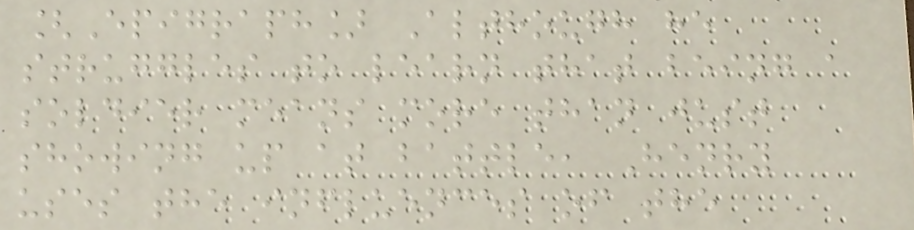[Epigraph] Although he
struggles to learn that being a
soldier means more than just
showing up at battle, Henry
uses the influences of the
